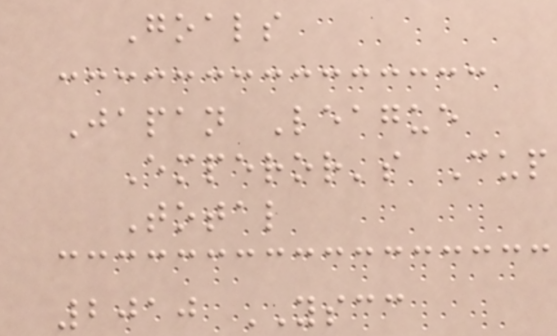Goals
Japan League
Emperor's Cup
Total
2010 YSCC
